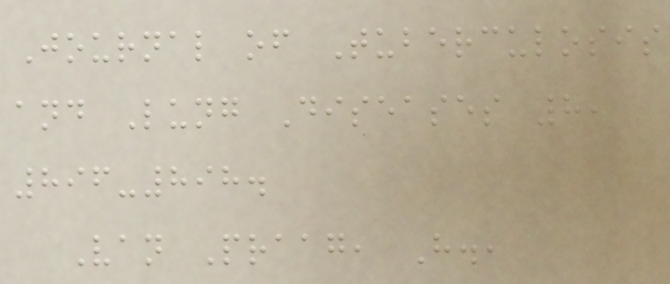Journal of Tuberculosis
and Lung Diseases 8,
896-898.
Van Praag, H.,
